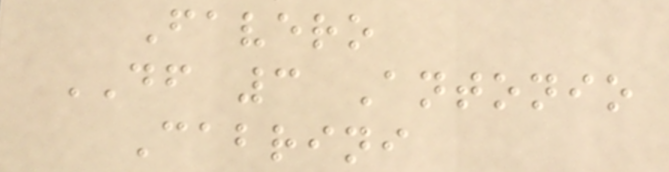Favero
DF 3 Antonio
Cabrini
